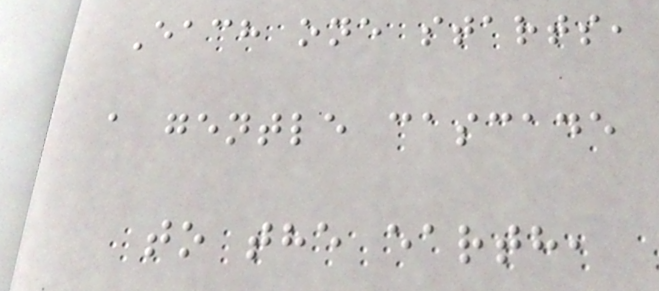Each one starts,
a gentle cascade
to the earth,
